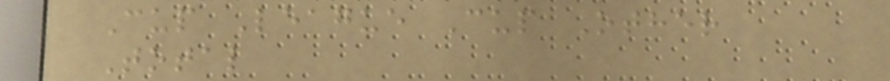Cup League Cup Other
Total
